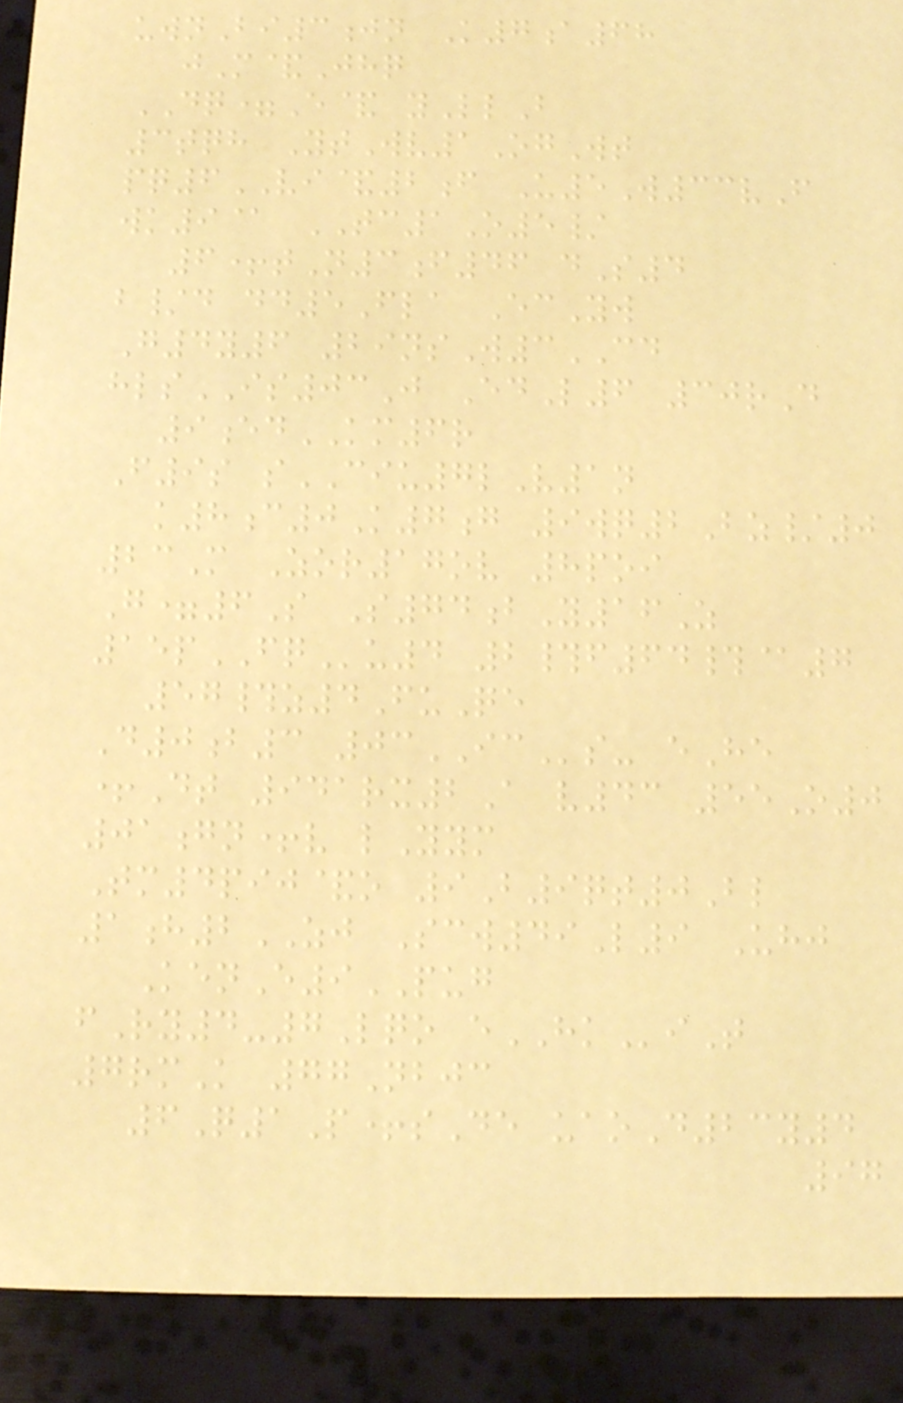uwnBi3jn K7a68
jM&Jhq
DQ=E& yLlB
3tqh YtWv1OgWt
pq6VI&2f U5W33vF
wk9@ TC1O5/
6+tN3f46 dS4
b/d dd5Fla EcYw
G4y6 29nsW3CD
hlsIS03J EdL6 30rD
9edKM6r
F9s sCIU7lV1n
k8c0K7g 9wq2Bz/0
23M Zor17ov 8poi
G=6S S74bY16Z
15pFQu4 2#f64#@7
57#z4FuQe
D0b3 03ICs- eHe
+Dt 941rx2A v43 55O0
01gn+v lYym
Tm4pij&o 9B9qt0Bl
1h2ZJ Scw49L9 Uhj
KenE9PUG
fRy4-7Lqo eHKiT
7rmK 77Nbjc
6Q1P+sDe uaoD23y4
97
